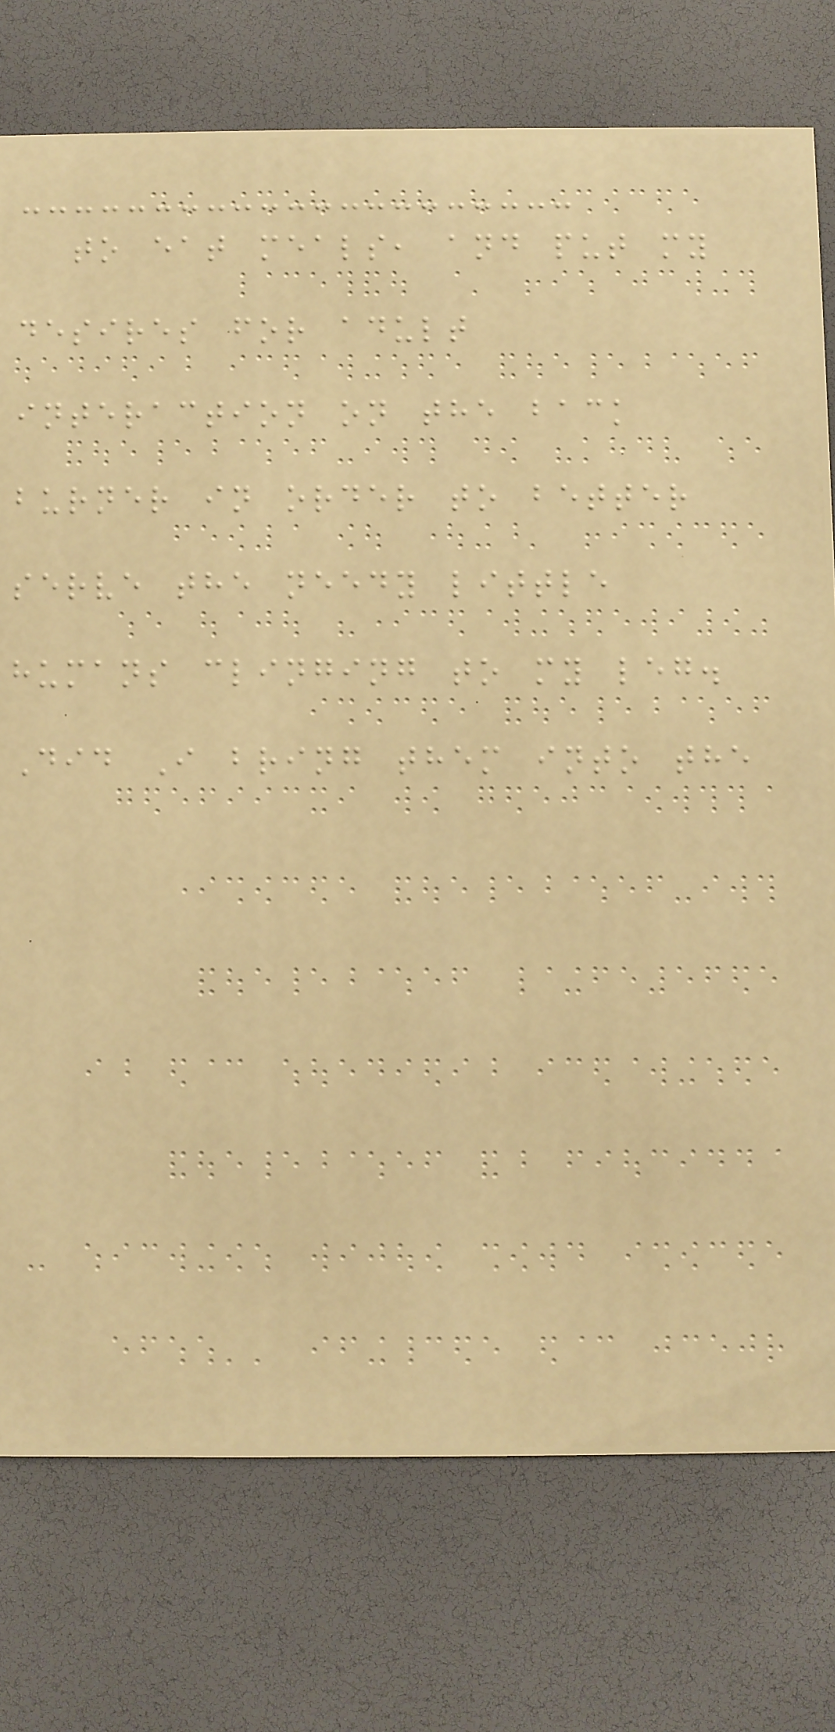to eat meals, and put my
desires for adult
interaction on the back
burner in order to better
serve the needy little
humans clinging to my leg.
Did I bring them into the
